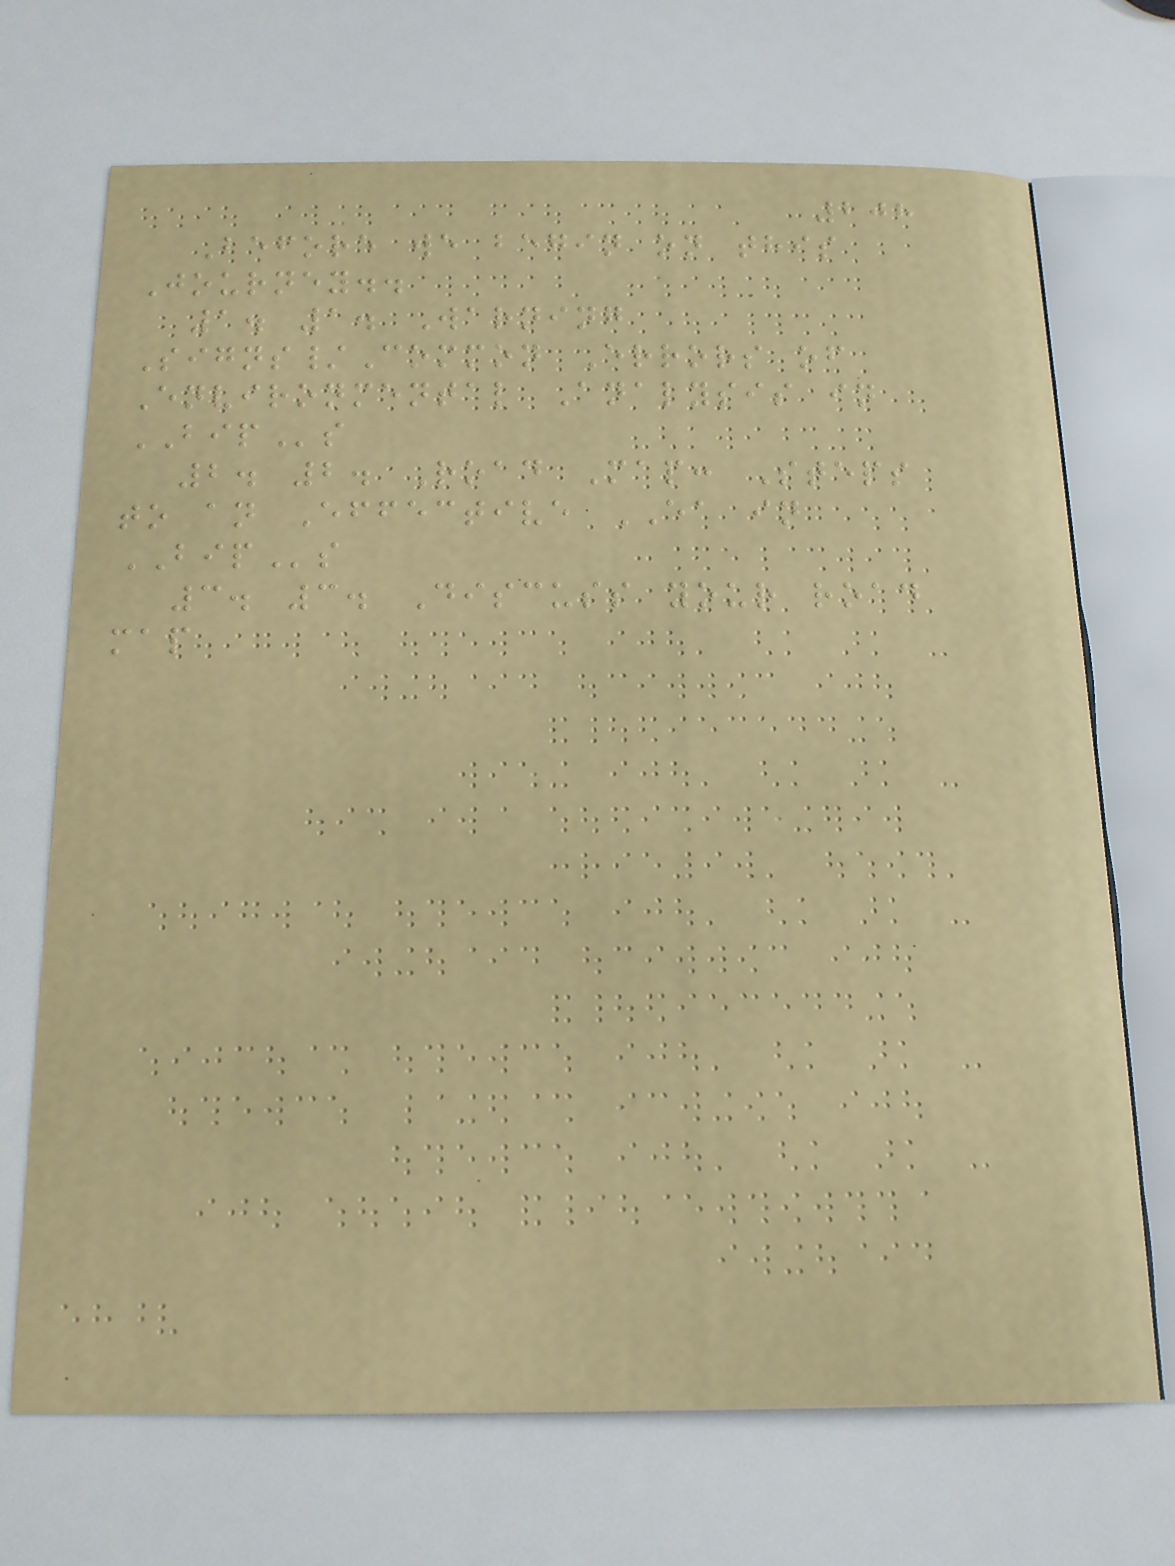208
Before we begin on this
Journey..
1. 1. Warning
Signs/Common Errors of
Environmental Analysis in
BIPs
2. 2. Road Map: Steps
to an Effective EA in
BIPs
3. 3. Discuss your road
map
